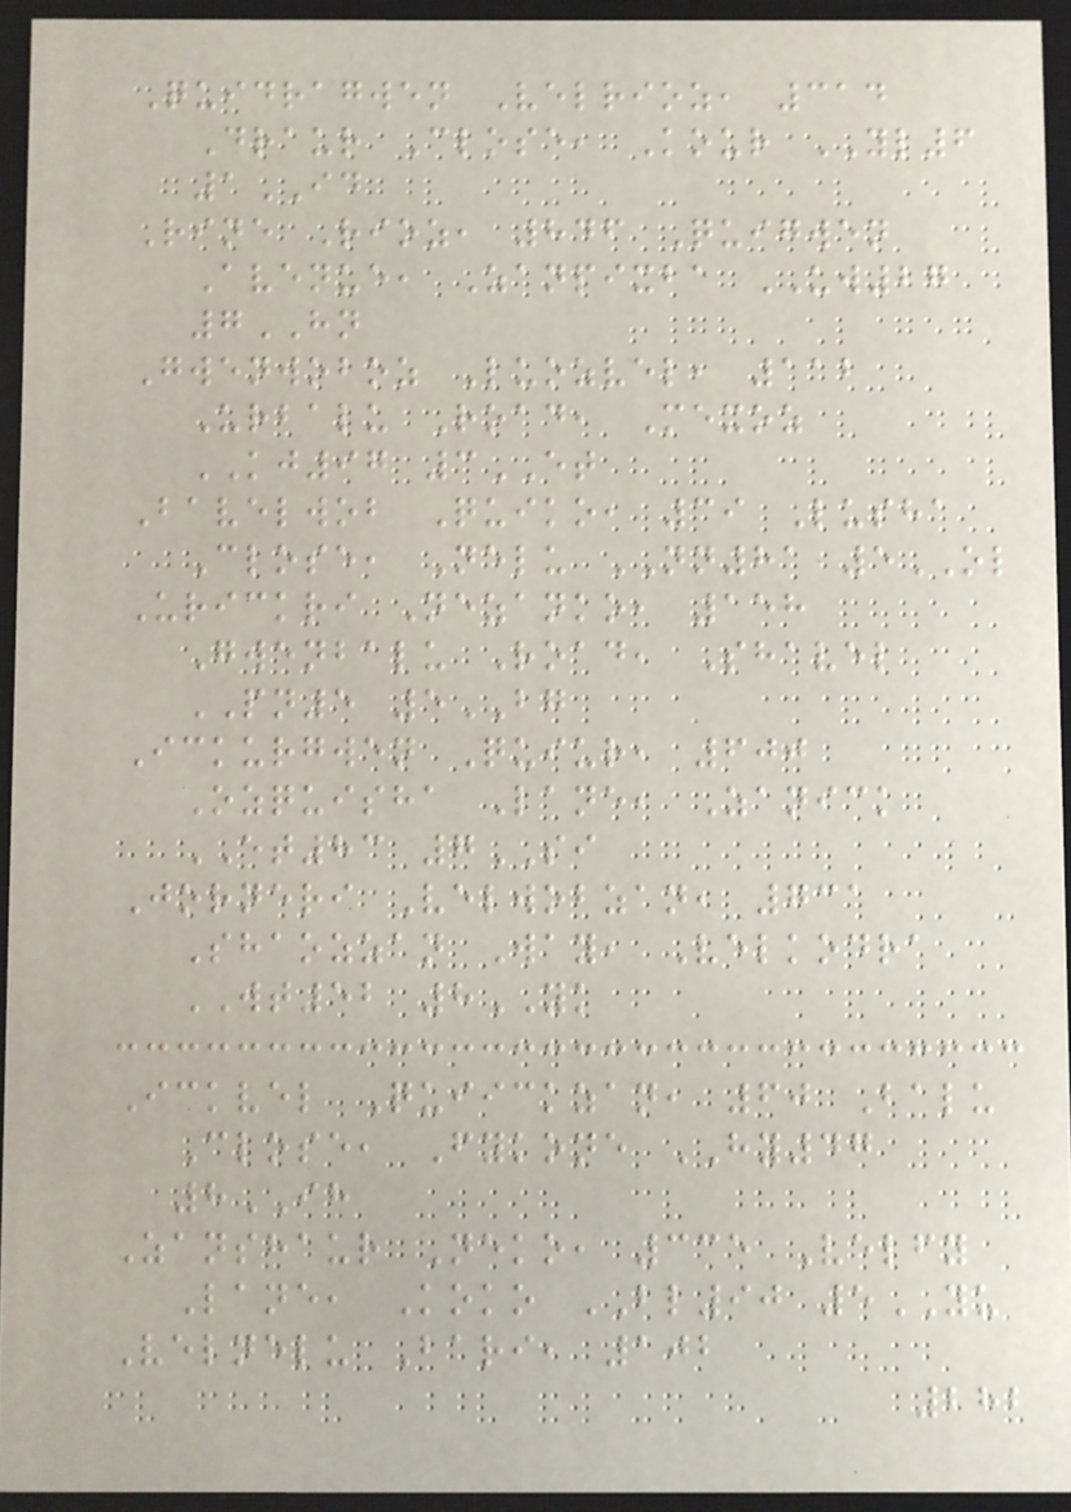Quidragwen Velrioz, 314
Draur Close, Kour YL6
1ID
Rine Rioz, 846 Quigwen
Avenue, Zanpixba UW27
7HN
Gwenwoboz Luozvel, 112
Urbalu Road, Mexoz
KJ97 3ET
Bavelwob Quiko, 39 Lusha
Close, Nelu NN81 5OL
Urickri Nezanko, 158
Gwenbalu Road, Shavel
PN5 5BG
Ickurgwen Quiur, 600
Ozquisha Lane, Zanick
ET83 7SI
Jorneri Velwobzan, 731
Shaozzan Way, Velkodra
WT52 8YK
Ickvel Quiickzan, 60 Balu
Close, Fykone HY47
8IH
Zanshaur Neko, 335 Velfy
Lane, Koko BL90 5YU
Velnelu Bari, 102
282
